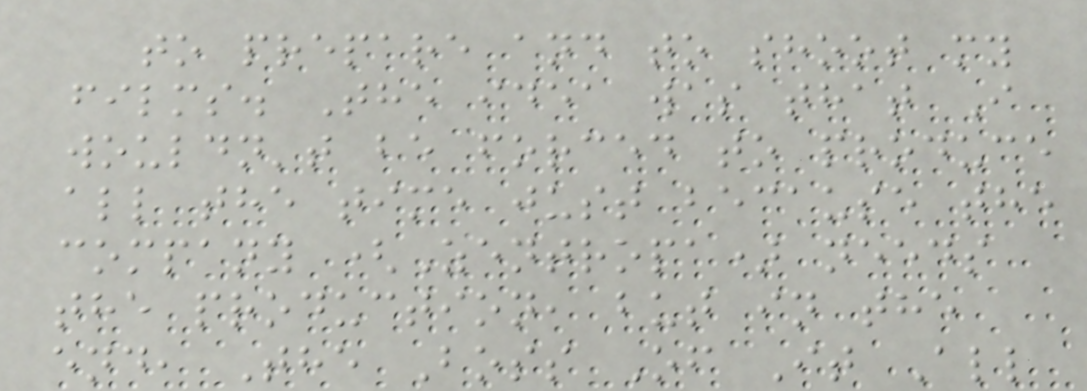to prepare and to shoot my
films. The idea was that I
wouldn't be forced to produce
all the time just because the
company (Zentropa) needs
the production, but in the
end, The Boss Of It All
